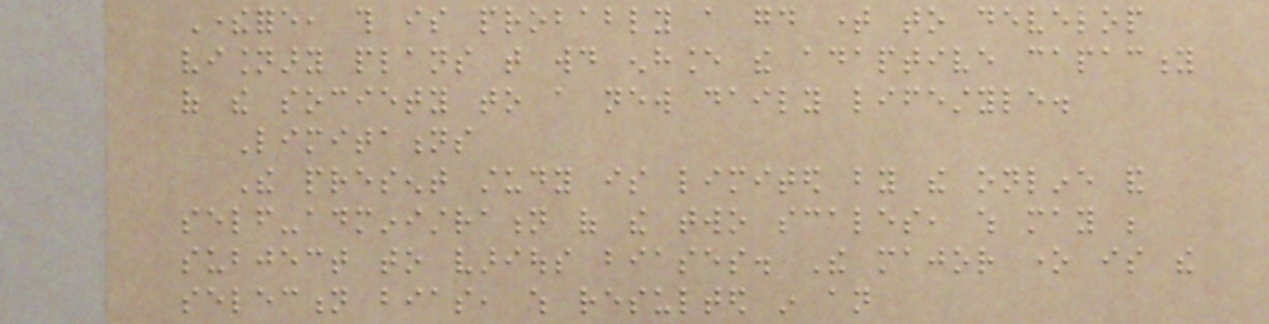Therefore, this is probably a good time to develop
visionary plans that would enhance the adaptive capacity
of the society to a new daily lifestyle.
Limitations
The present study is limited by the online and
self-administration of the two scales, which may be
subject to various biases. The major one is the
selection bias, which resulted in an
